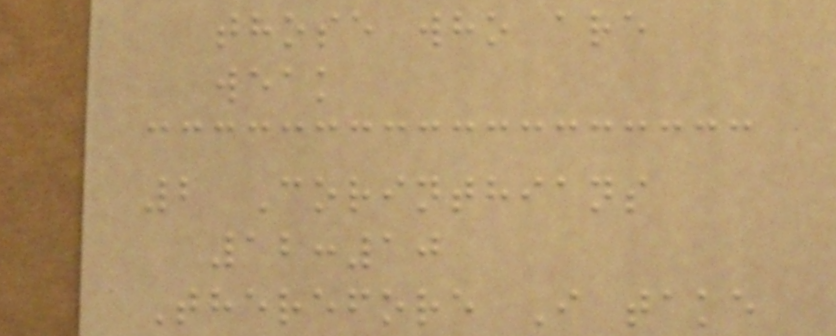those who are
weak
2 Corinthians
12:10
Therefore I take
